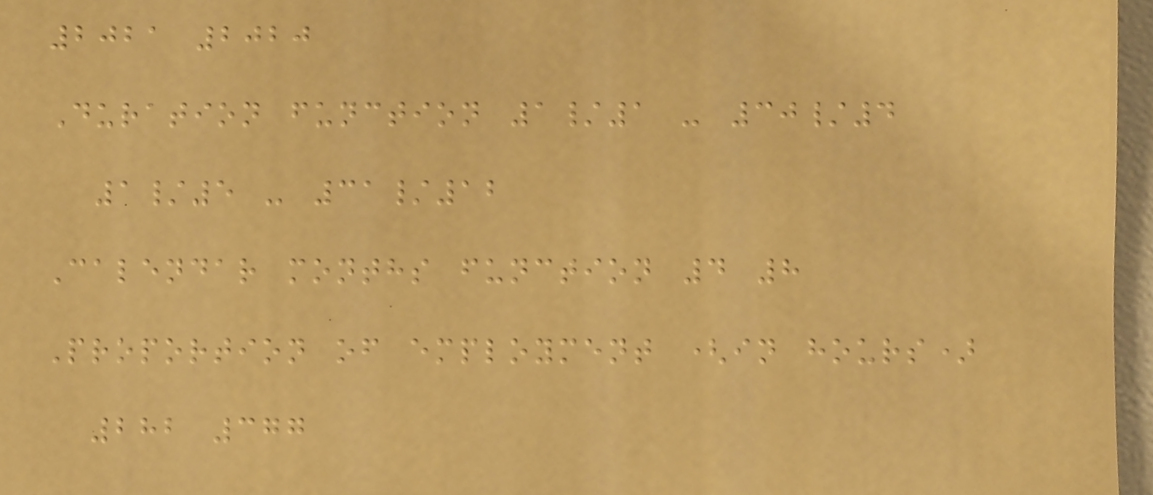2021 2020
Duration function 1/1 - 30/4
1/5 - 31/12
Calendar months function 4 8
Proportion of employment (in hours)
282 377
